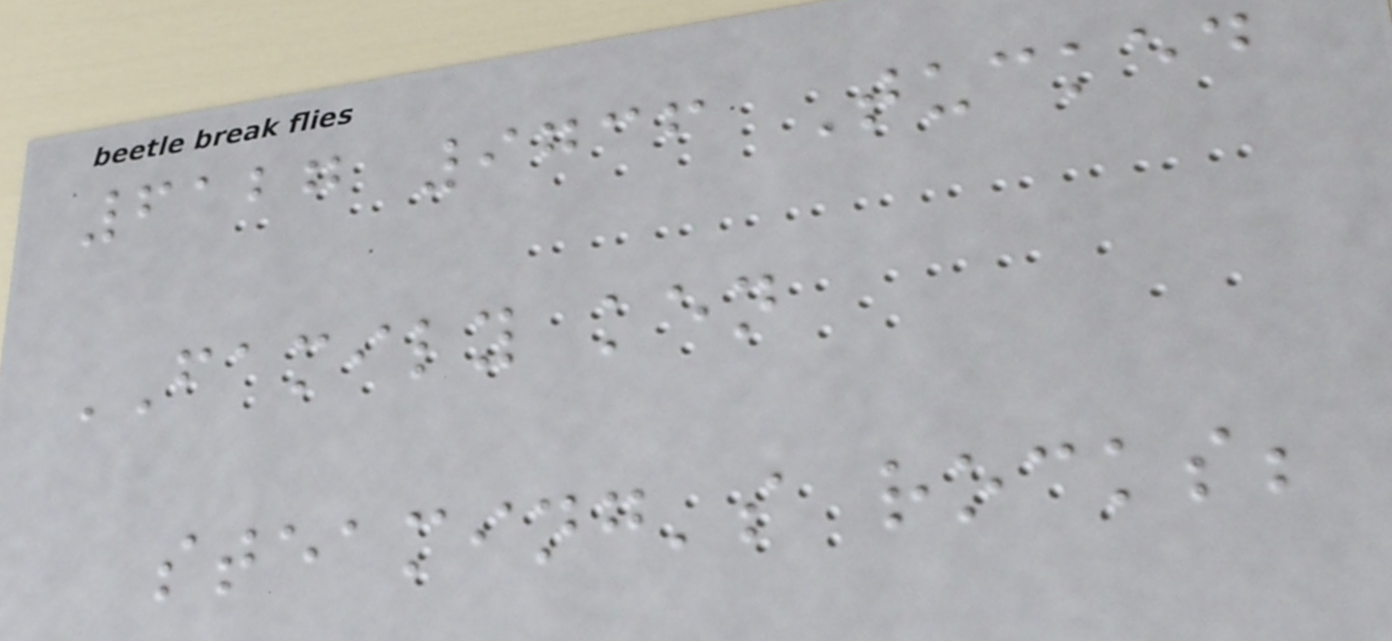6127 9736 Tucked
FAMILY ken
steaming's rocks;
